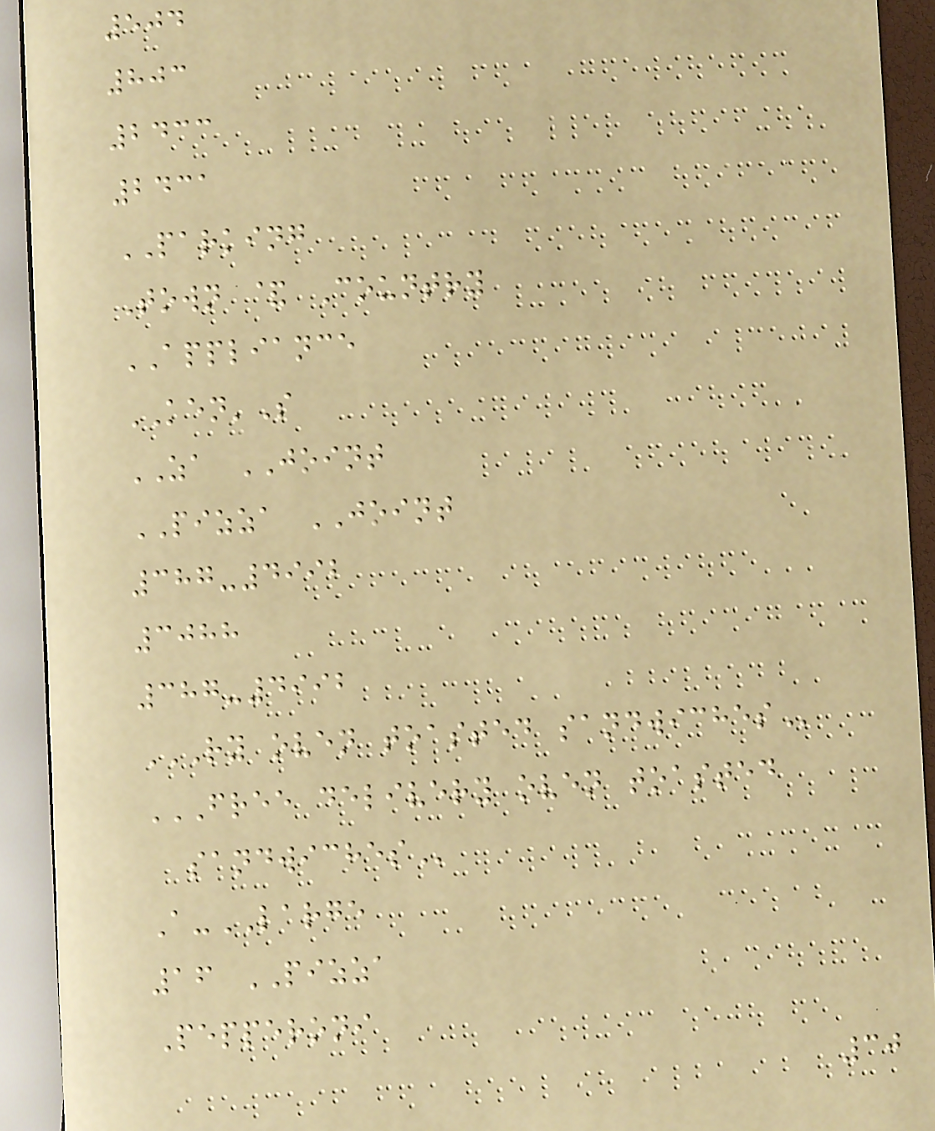504
803
2433
2431
PARKING
Town & Country
APPLIANCE
KEN'S
ZA JOINT
PIZZA JOINT
387-4992
3088
387-4992
RY OVEN TOASTED SANDWICHES
FREE DELIVERY OVEN TOASTED
SANDWICHES
A-LARGE
16 PIZZA
Pepperoni
30
